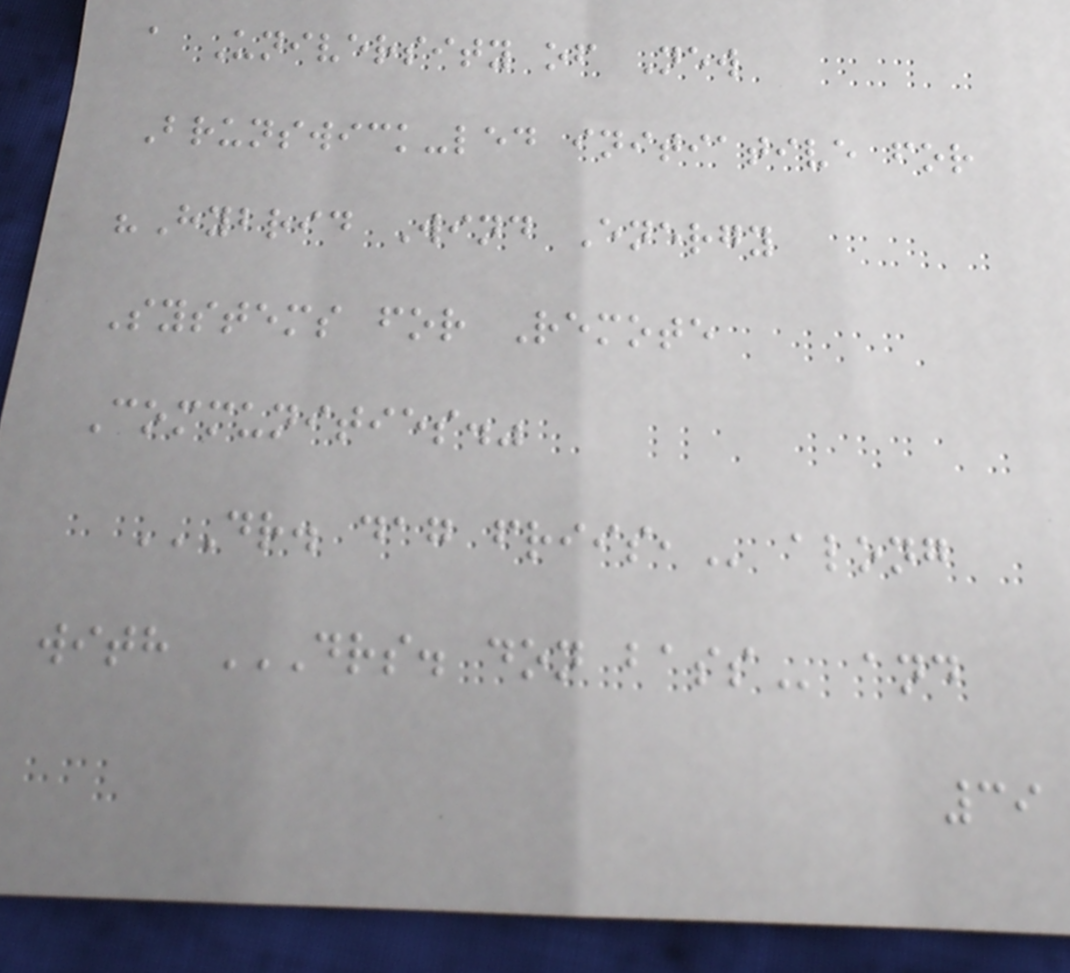a University of New
Brunswick-led initiative for
"Hybrid Wind Energy
Systems for Remote
Communities."
DR. DAG FRIIS, along
with DRS. DON BASS and
39
